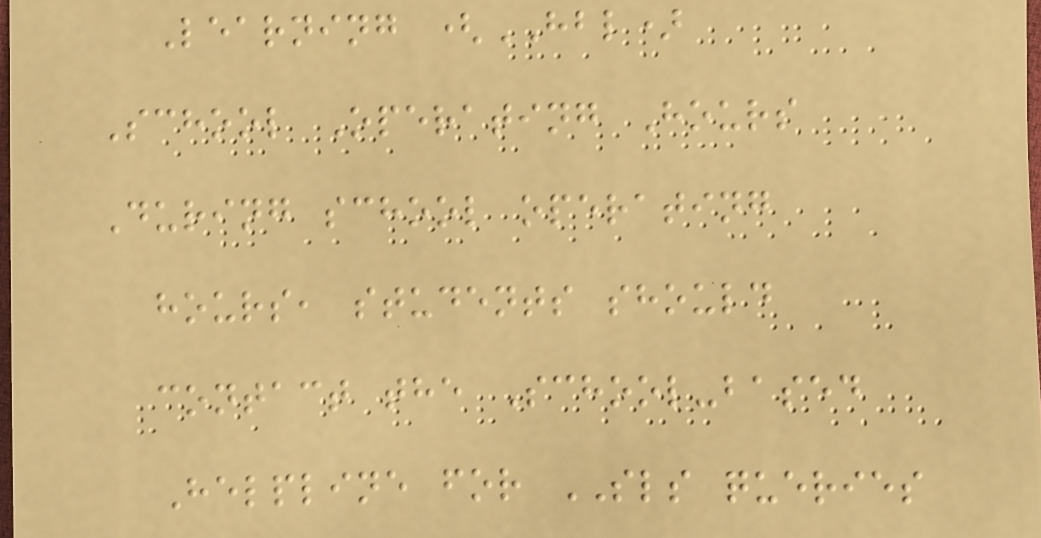Learning (HBL)
School Operating Hours
During school operating
hours, students should
contact the School-based
Helpline for SLS queries
